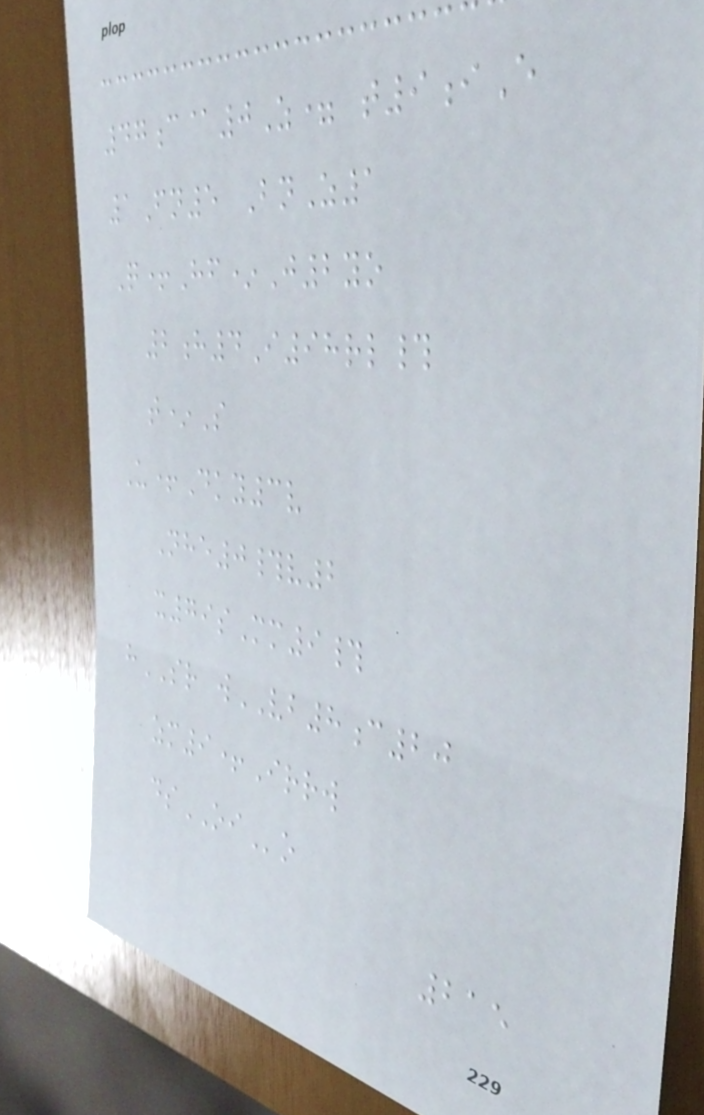47c@0Z= t9iE
1Fn5 BnZ1
Q+Hf*J2yo
2h4I98rl#
t*S
U+Dky3v
Nhe0#v2
x79sMm9#
hSR wVB8c20
zm9+Irrw
dsOIo
215
